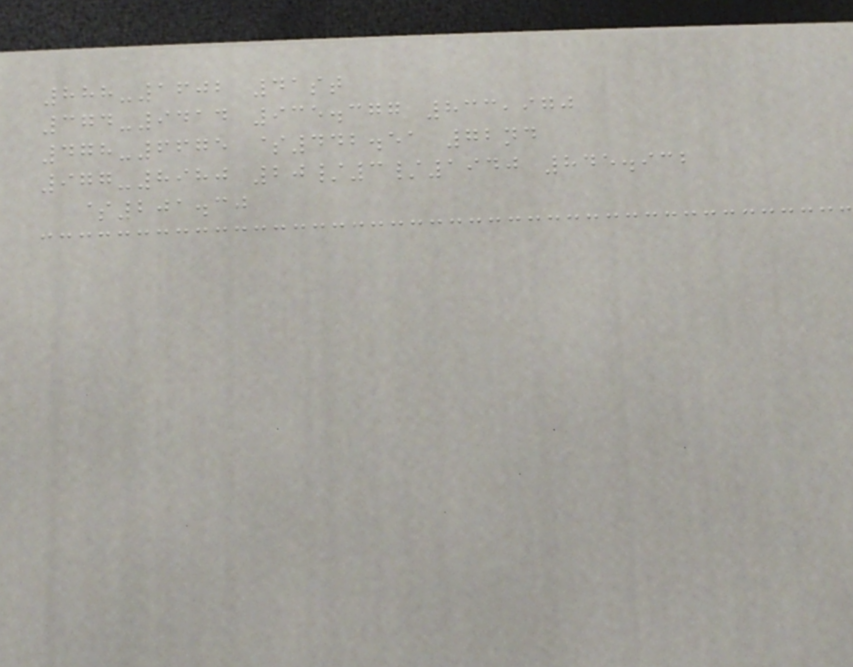888-1602 41st
374-9414 935.377 833,970
478-6675 $442.51 72nd
977-8980 20/3/1940 845.932
$201.30
